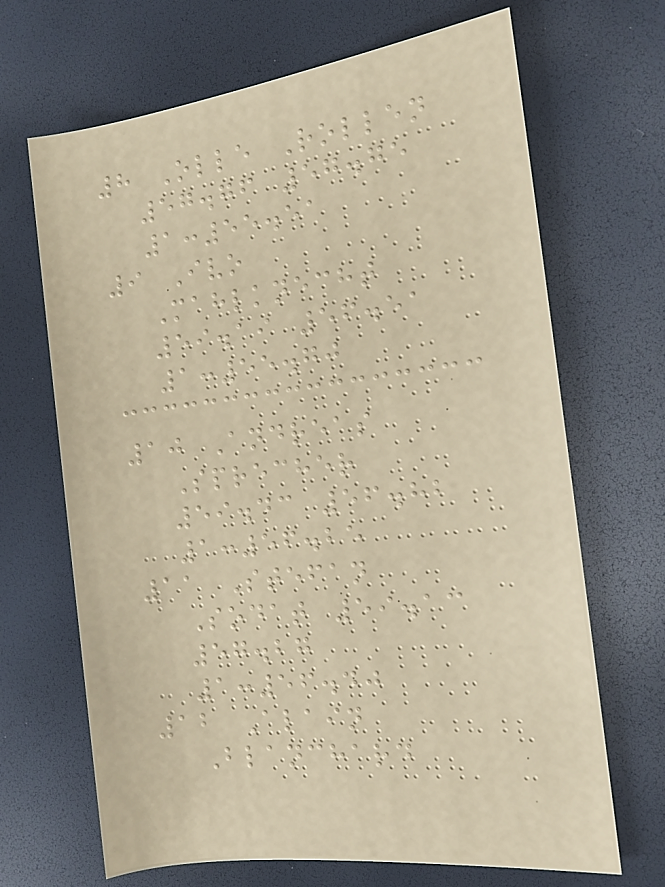8 Olle Rollen
57.76 57.75
1:55.51
9 Ivo
Mahlknecht
59.19 56.51
1:55.70
10 Andreas
Sprecher
59.43 56.82
1:56.25
11 Stefan
Sodat 59.13
57.27
1:56.40
12 Alain
Blanchard
